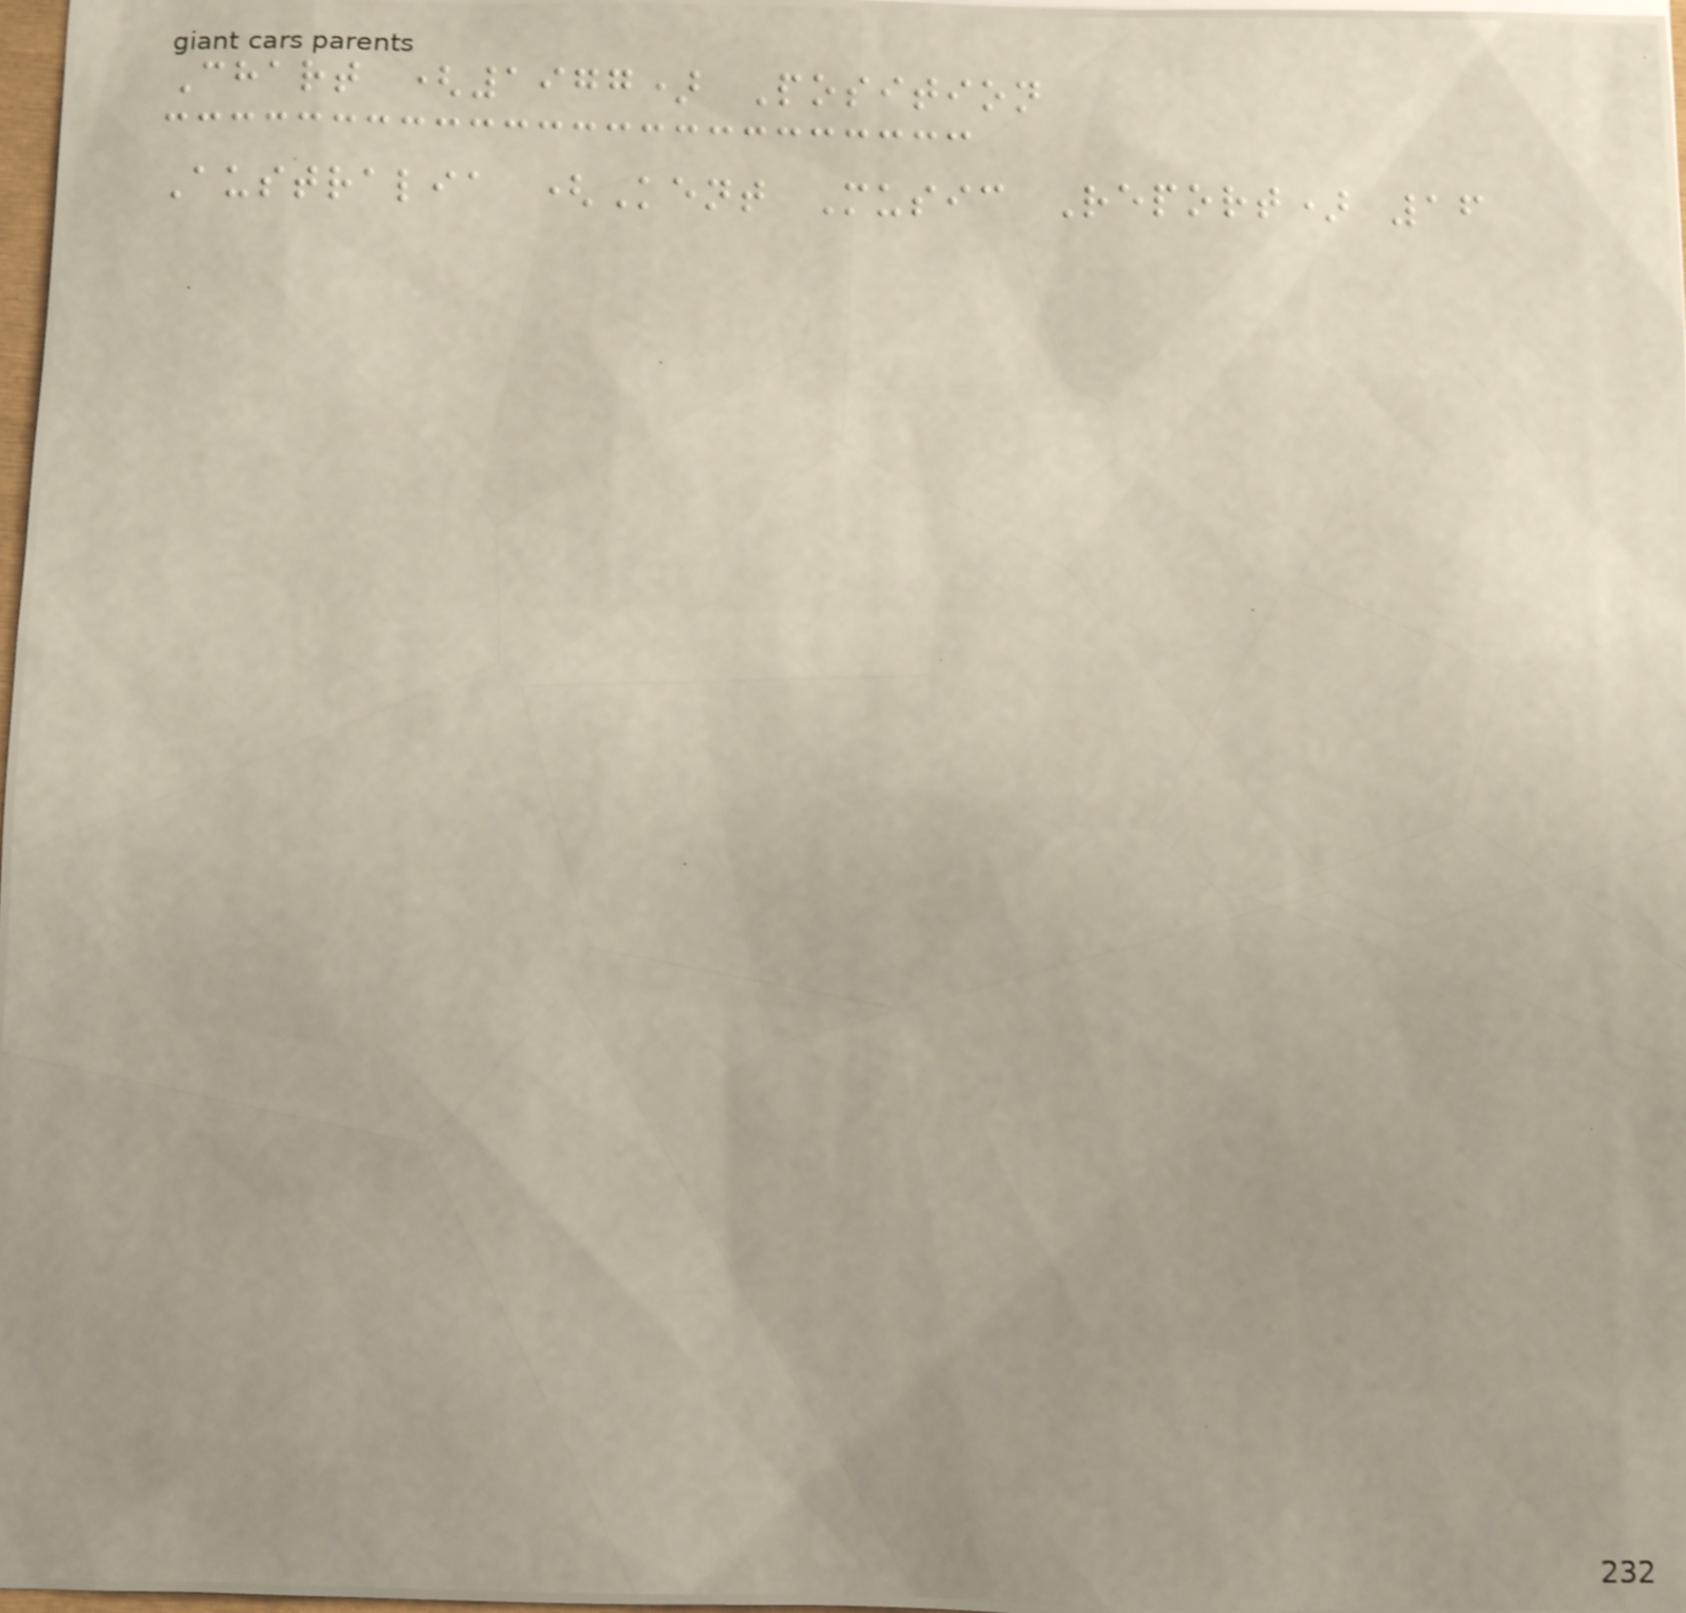Chart (1977) Position
Australia (Kent Music Report) 16
